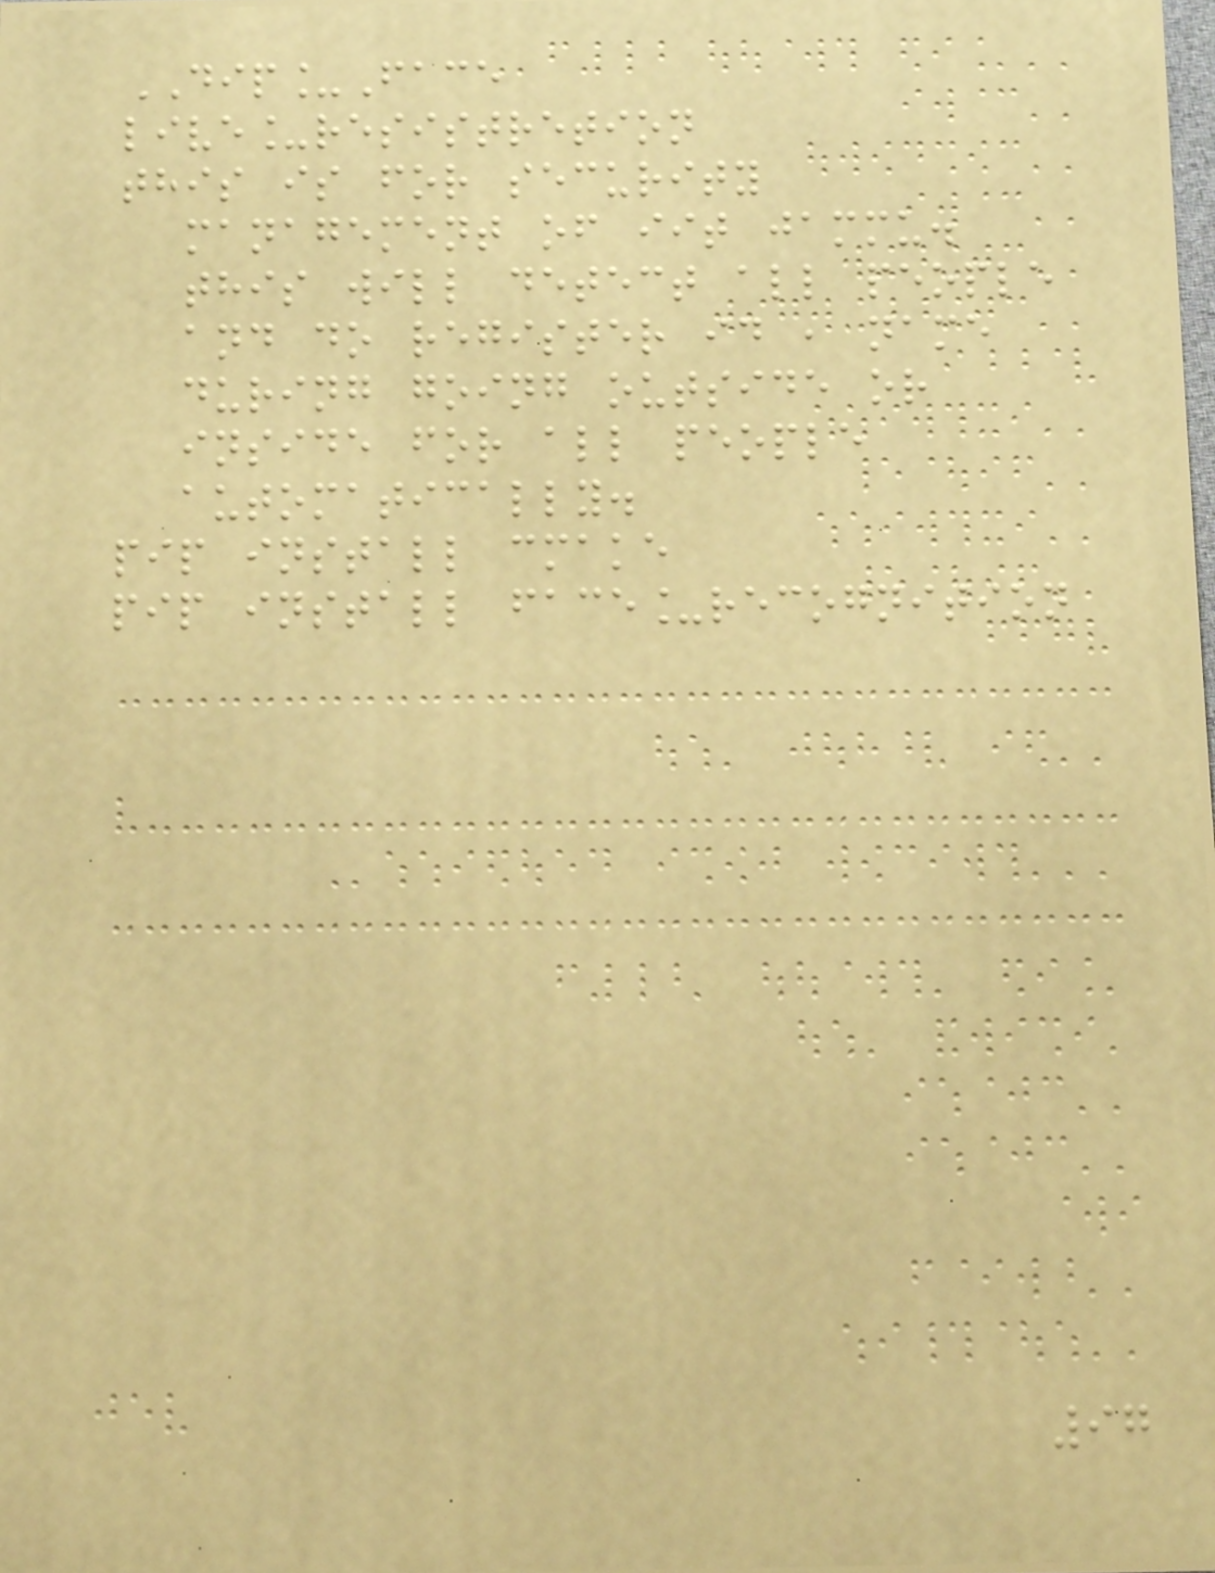DIP_Face
live_resistretion
this is for security
management of iit jammu.
this will detect all people
and do register id , name
during going outside or
inside for all people
automatically.
pip install cmake
pip install face_recognition
97
